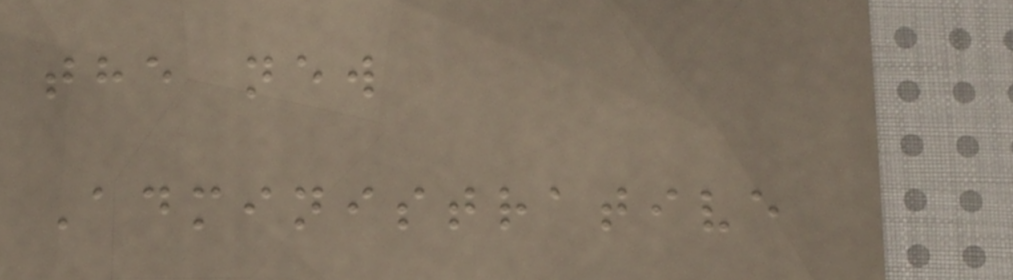the new
Administrative
